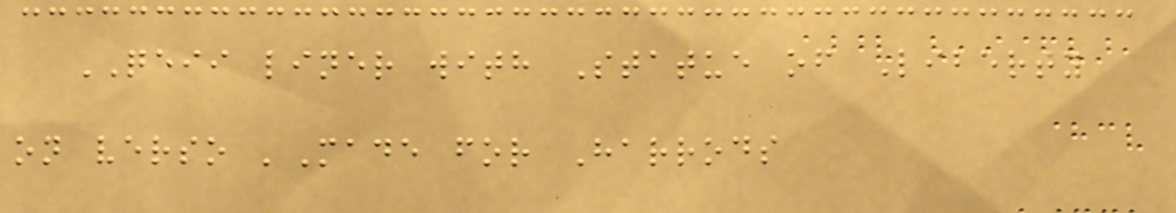QEII liner with Statue of Liberty
on verso 'Made for Harrods
